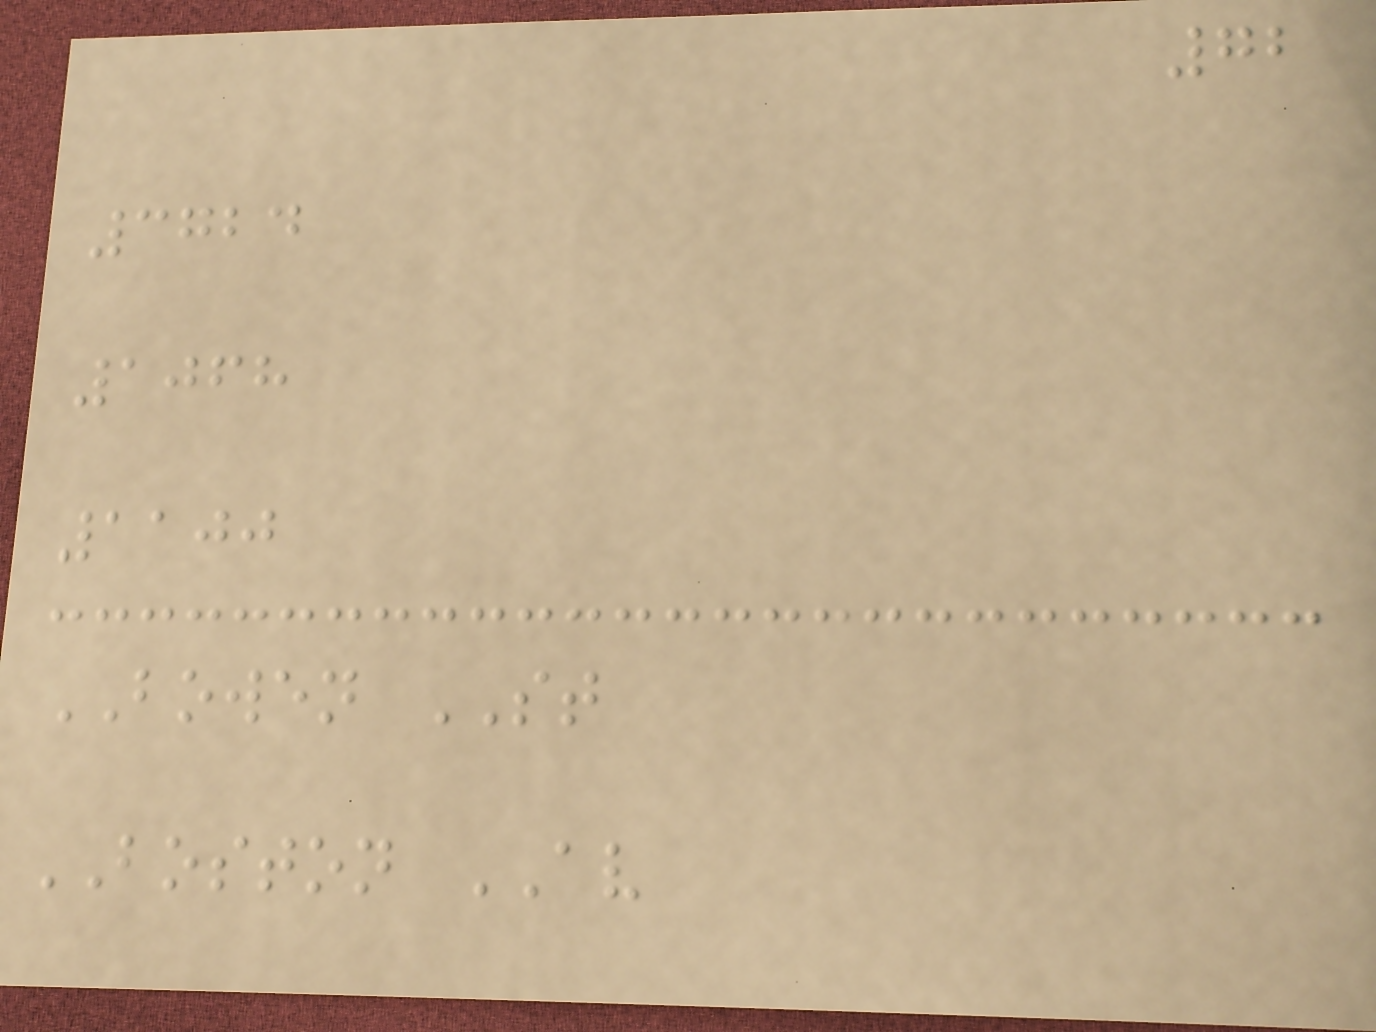72
3724
1068
1100
BOWEN ST
BOSTON AV
